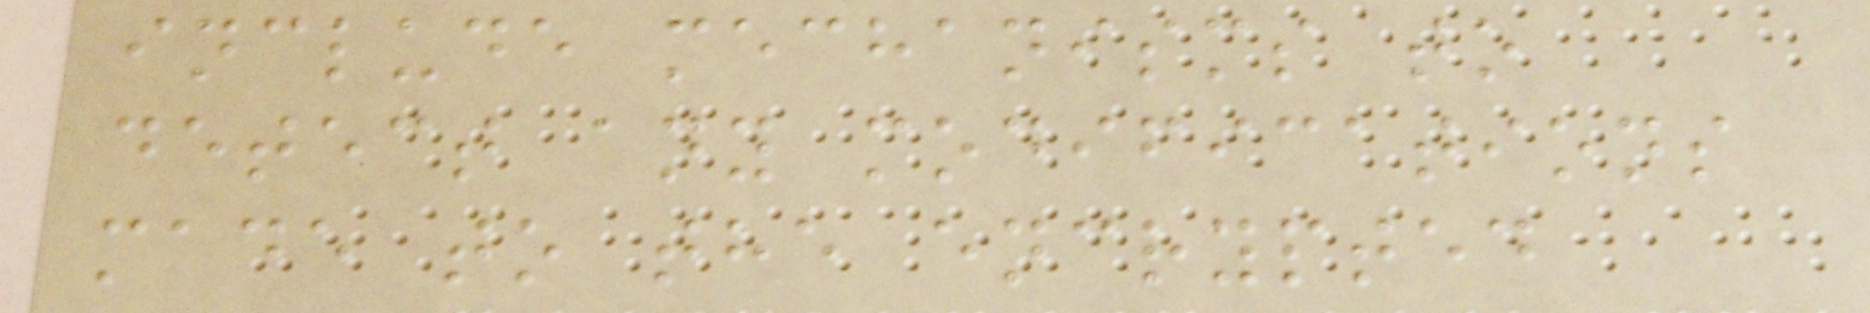include mechanisms to
detect any modifications
made to the encrypted
